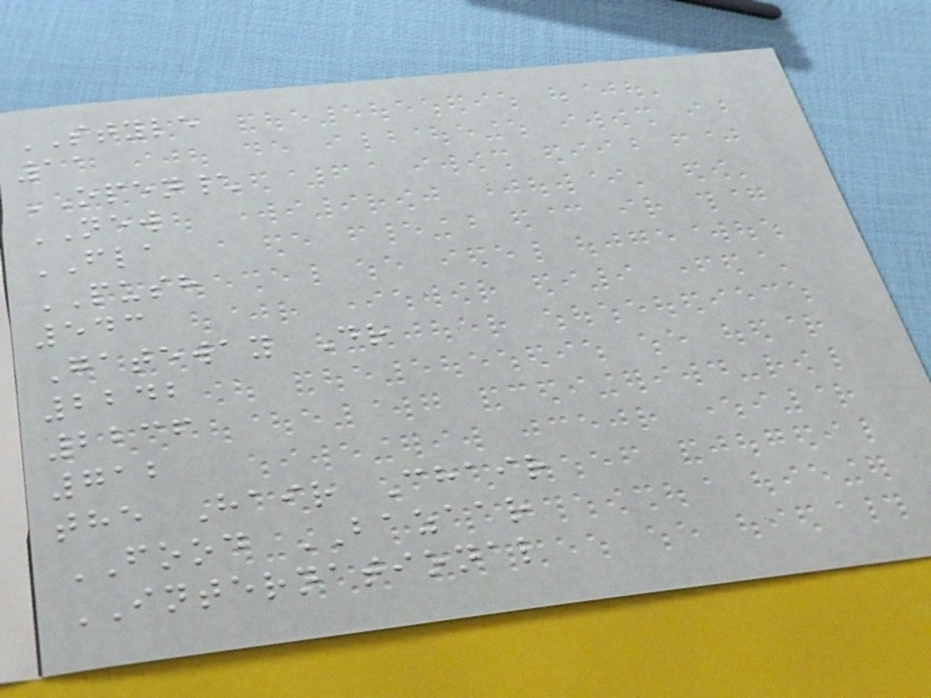STYLE
11
OPEN\
NEW
FLA
PUSH
543
Gateway Dr
2242
2236
712
the Hair Chair
FOOD BAZAAR
INTERNATIONAL
